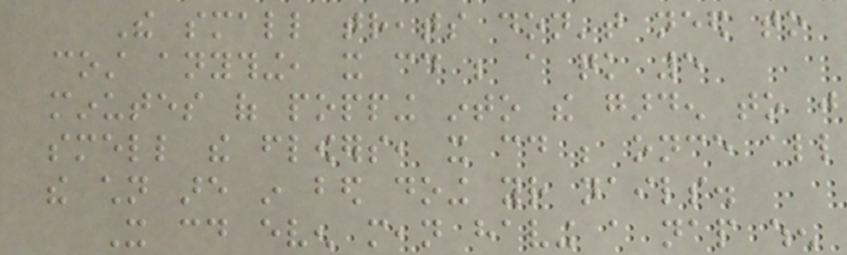The small treats don't need to
cost anything, it could be a quick 5
minutes of popping into the garden to just
smell the flowers, it could be once all
the children are in bed doing your nails.
It could even mean having a nap when
